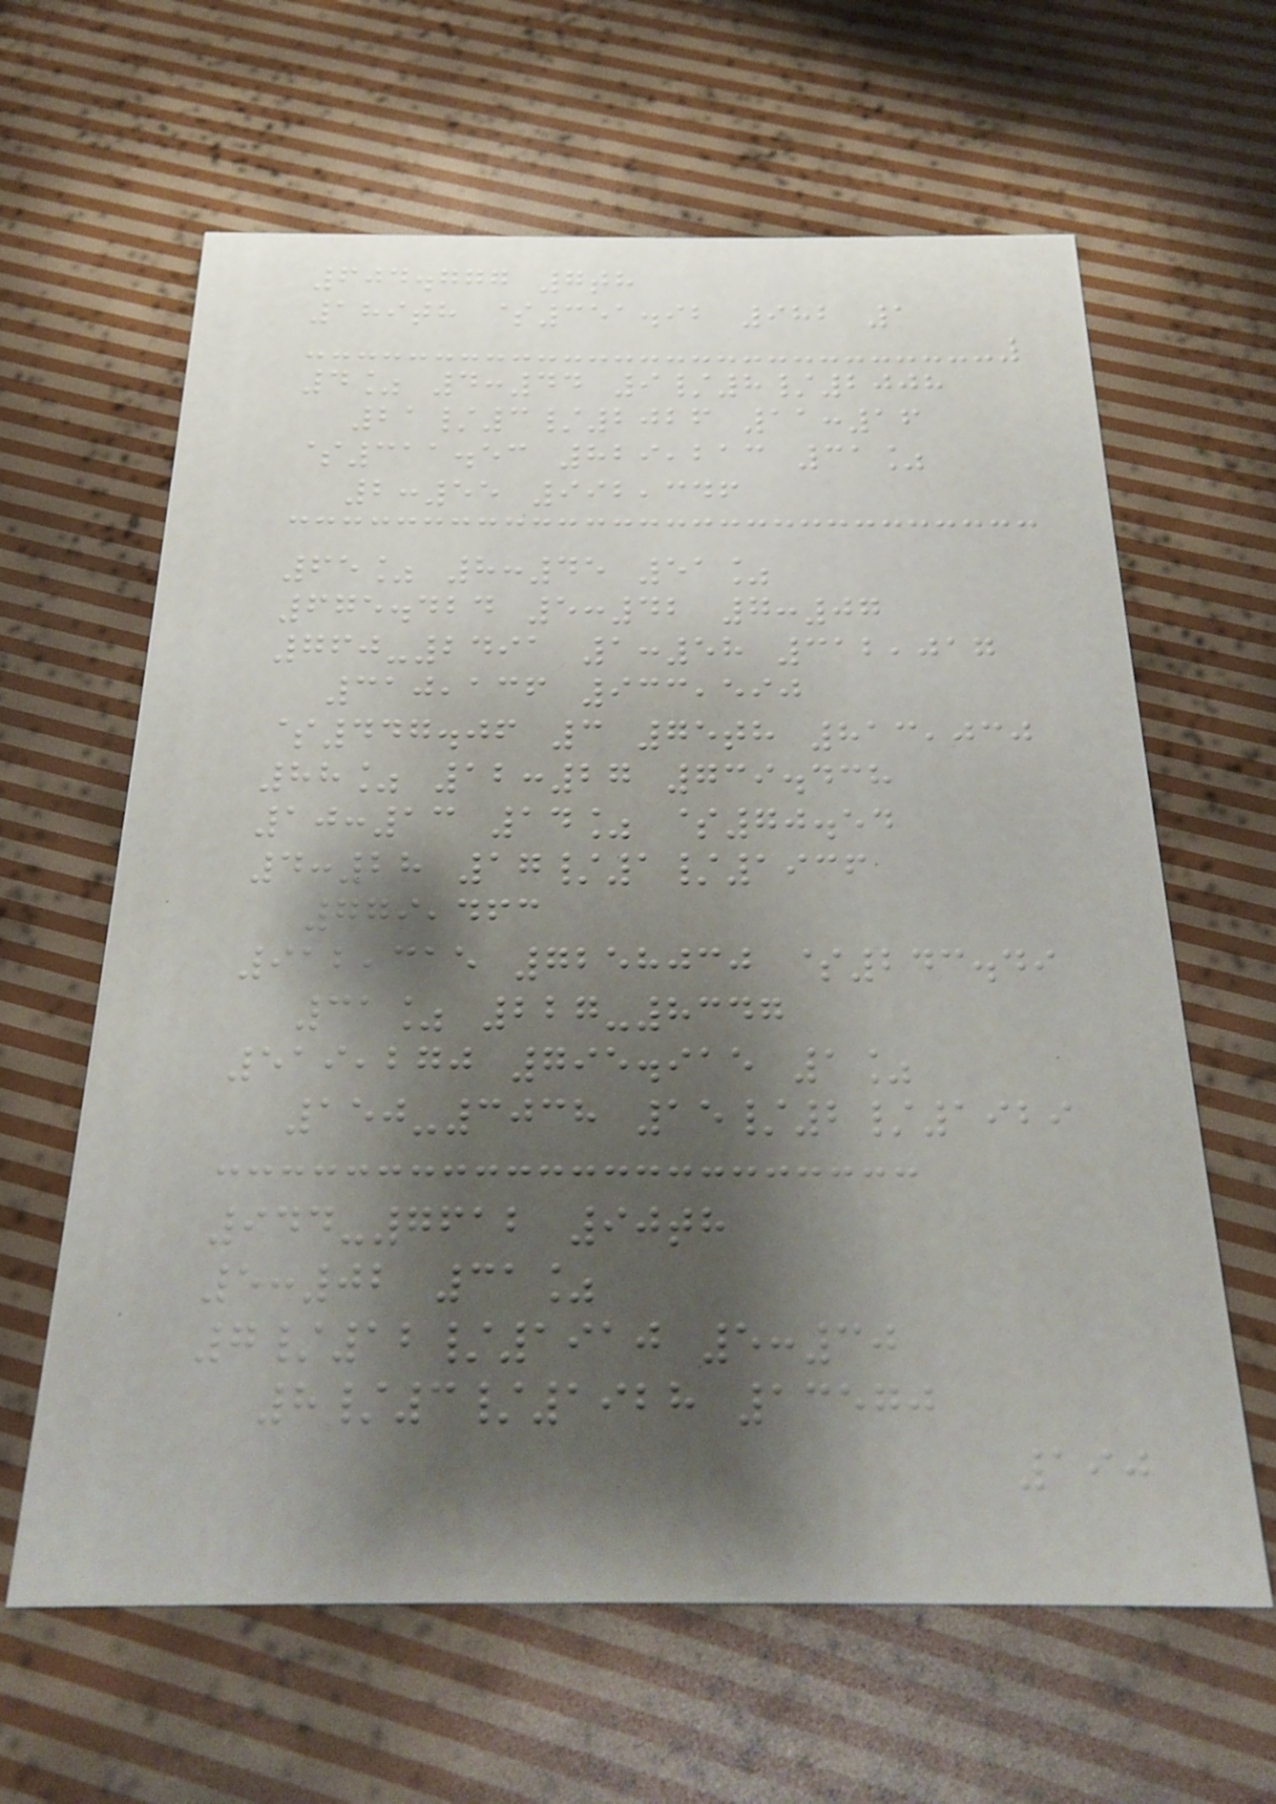604.777 7th
189th $351.92 982 1
4% 4:44 9/8/2008
21/3/2026 11:16
$311.53 829,213 31%
2:55 992,346
65% 8:45 51%
675.424 5:42 7:07
760-2491 1:58 312,017
310,136 933,590
$447.06 3 75th 813,030
88% 12:27 739.438
10:13 14% $70.54
4:28 17/1/1936
779,463
912,315 7258030 $243.49
31% 227-8347
519,270 795.915 1%
150-3038 15/2/1929
944-7612 90th
5:02 31%
7/12/1910 5:30
8/3/1928 13570
190
